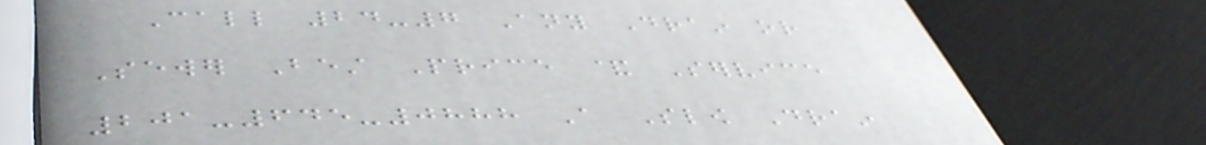Call 24-7 Any Drain or
Sewer Best Price & Service
201-645-0888 A Slow Drain
